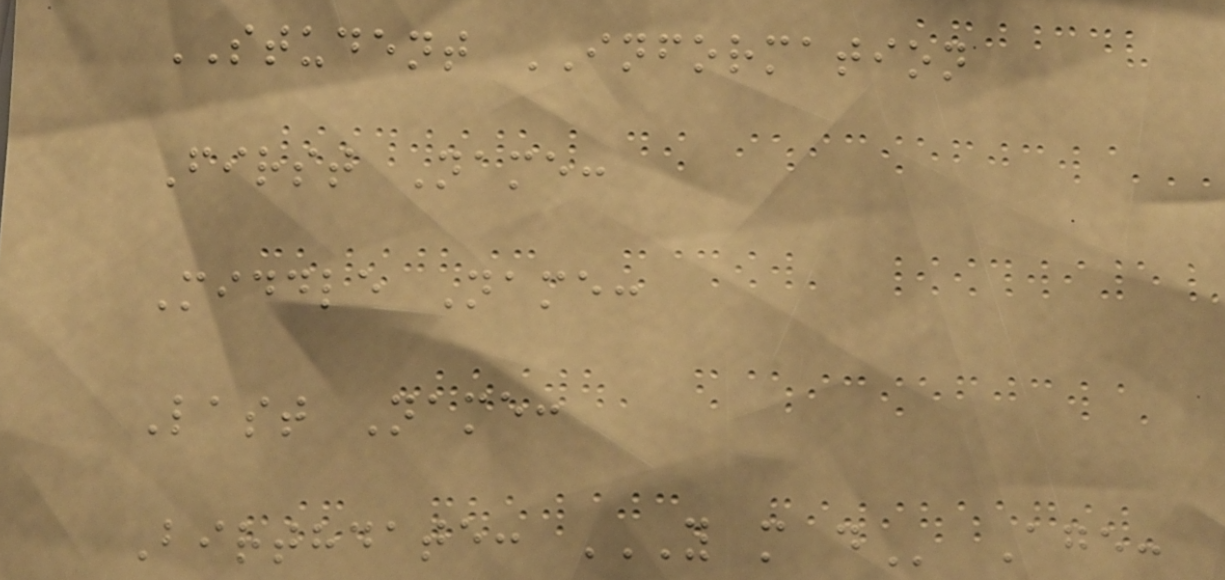STUDENT INFORMATION
First Name:
Middle Name:
Last Name:
Birthdate: Y M D Age:
